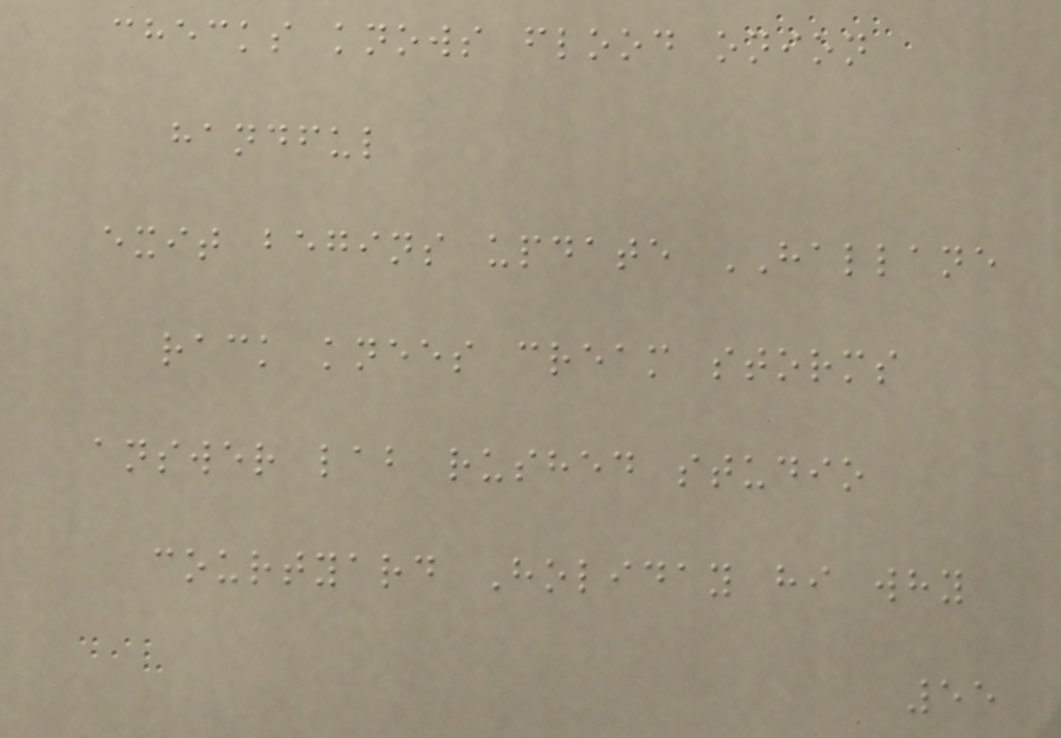checks knows flood onion
handful
exit begins update HALLANE
rack knees cream storms
answer lab rushed studio
courtyard Holiday hi why
55
